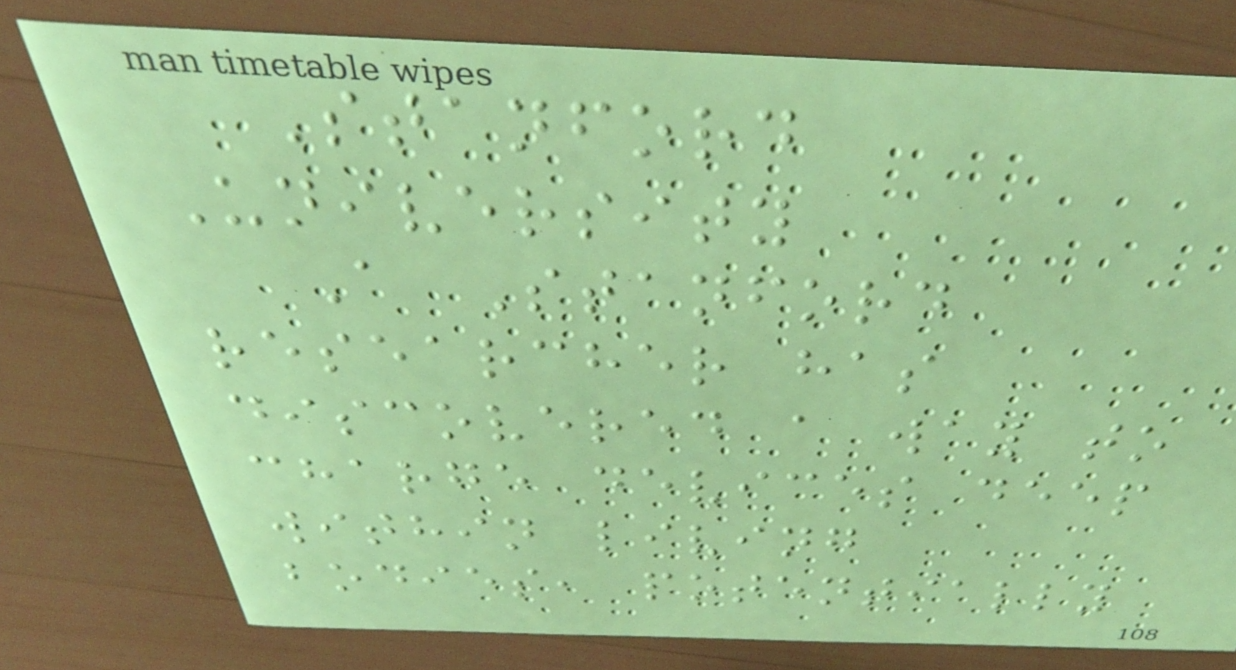Stanford
University
A Stanford
researcher has
discovered a way to
charge devices deep
within living
bodies, potentially
